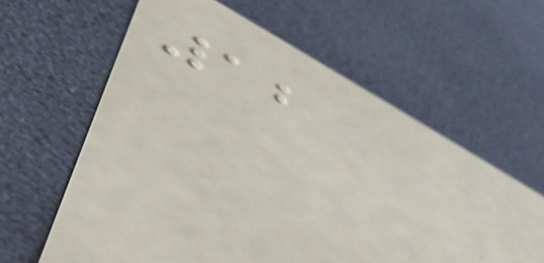12
